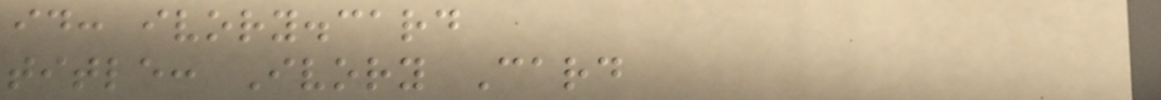id: ivory.card
title: Ivory Card
